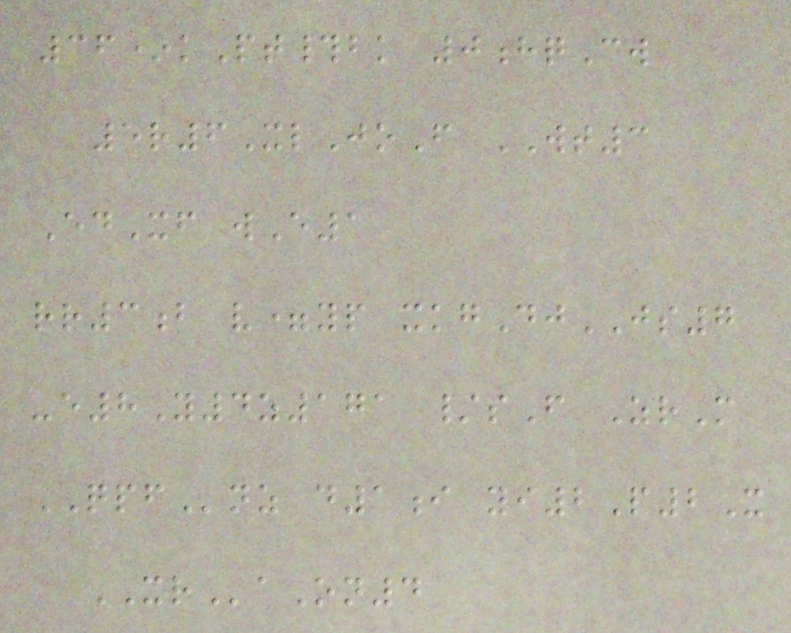36*kPt#bk 0hqCw
5r6XlJoF WT3
EdXf wE1
rr3b v=yp xkgDjJS7
-e8Y4z171 /sF ZrM
QPFnz d1i yi2P2X
XRaOn4
